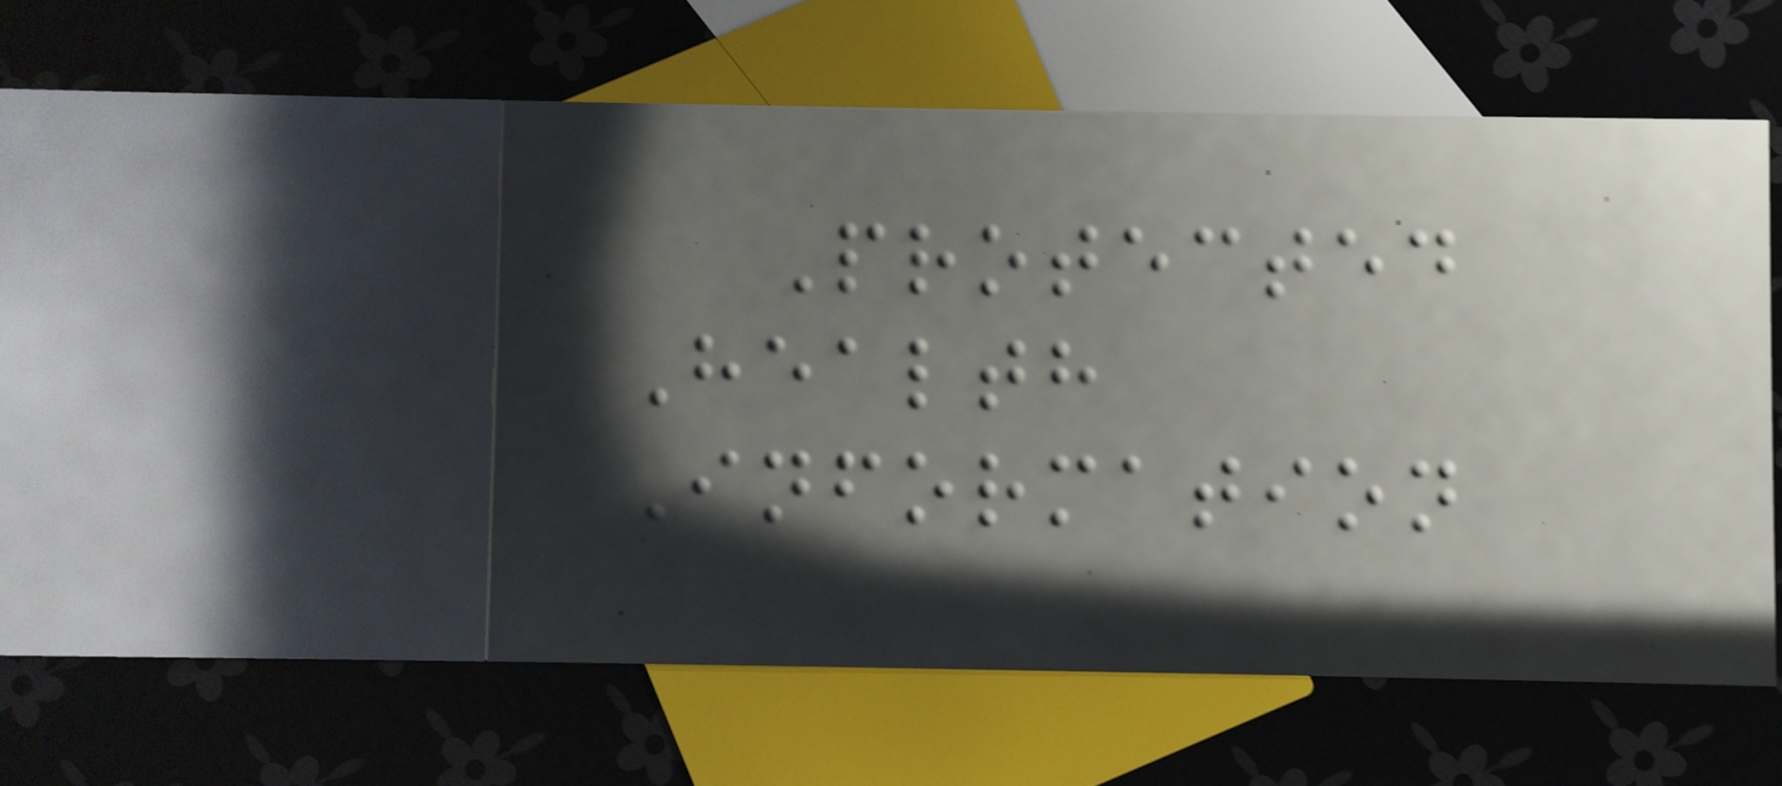Protected
Health
Information
